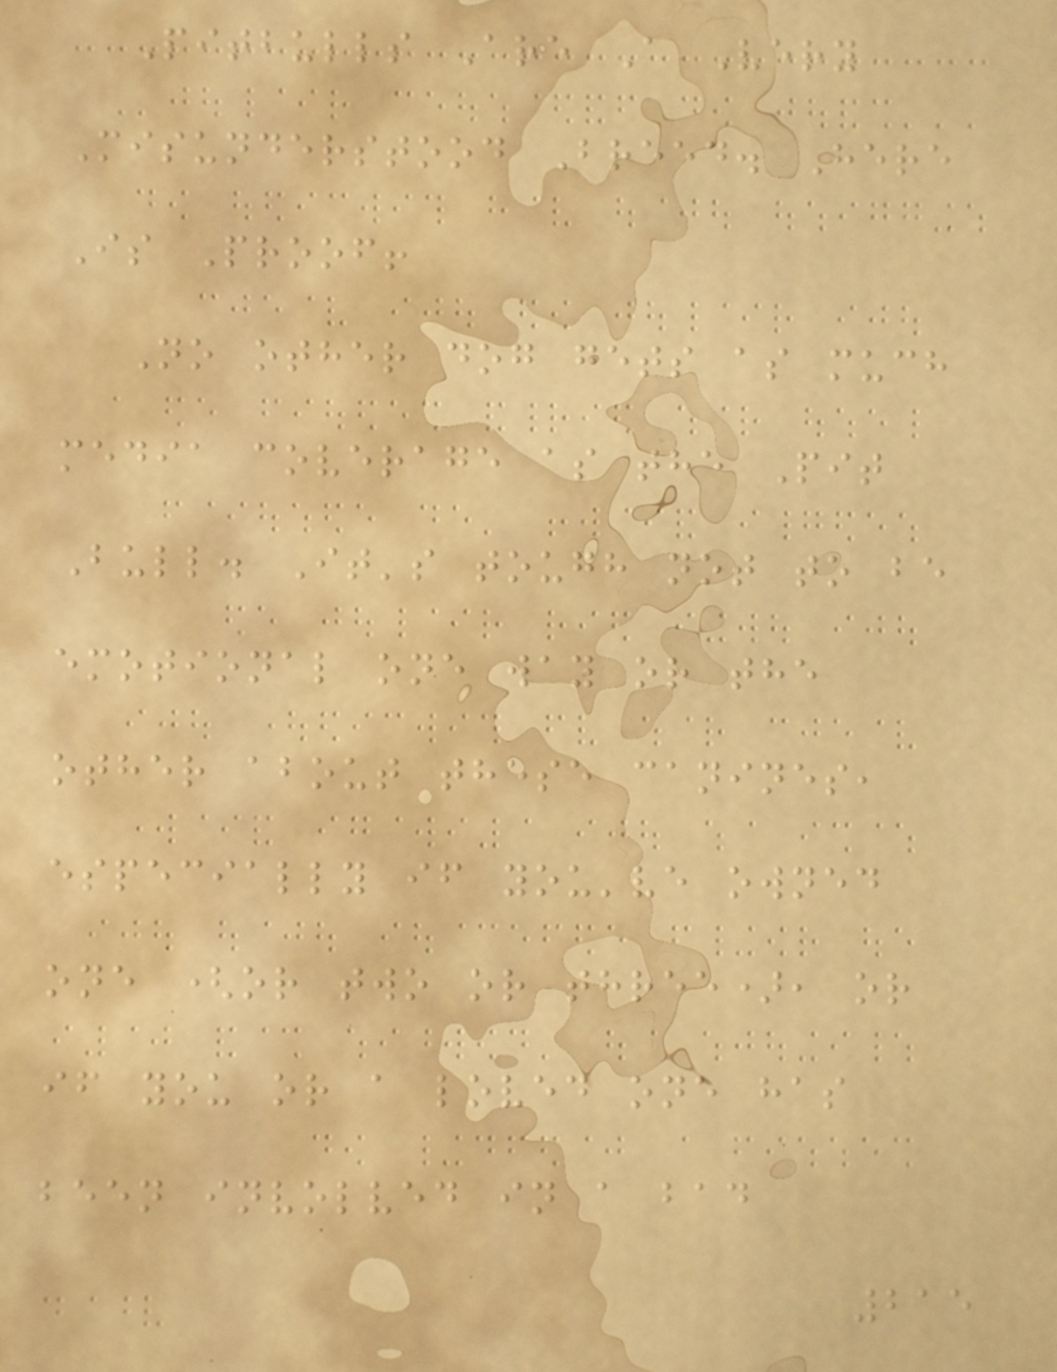Pitbulls Are A Very
Misunderstood Breed. Here
Is Proof!
No other dog gets as much
media coverage as the Pit
Bull. It's tough not to be
emotional one way or the
other about these canines,
especially if you've owned
one (or two or three), or
if you or a loved one has
been involved in a bad
215
